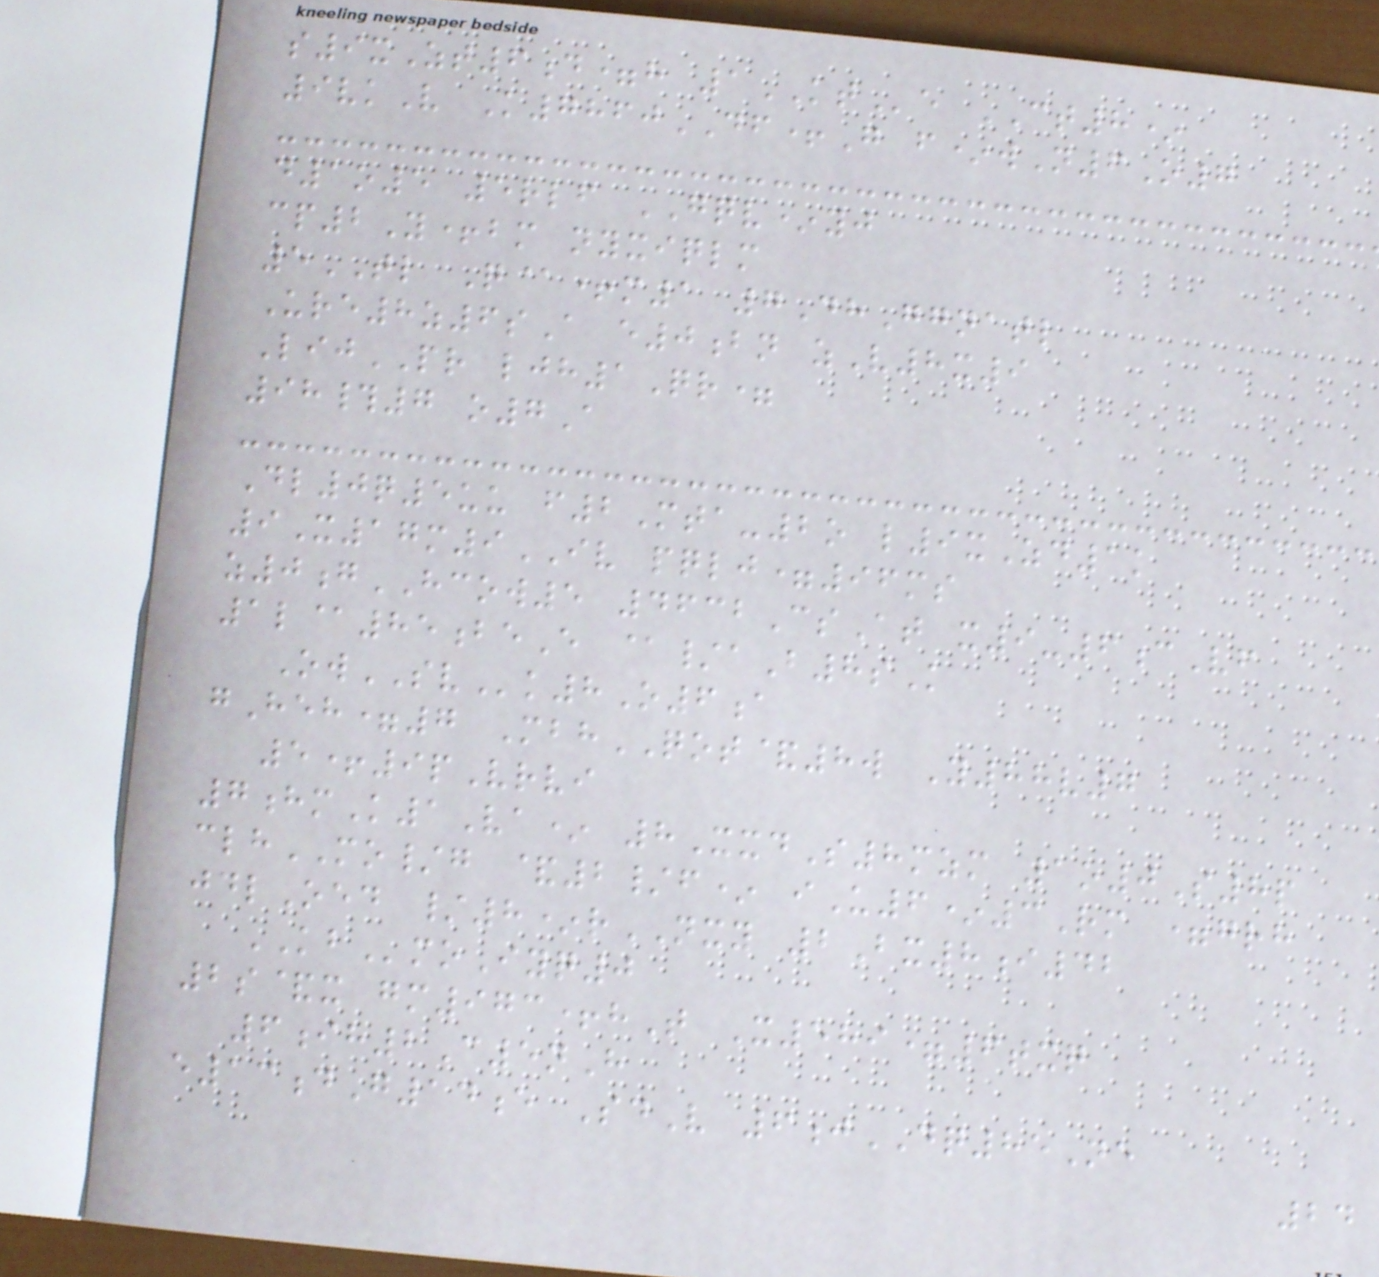s9xZt6d=h 1KTe CT8*
9vkV K7860DF+G f*wN6O7
d1o5 5rlf GQV*yj
cp2Y+bm nyxiqlm
5TL Q@+m1 7DhGgnatl
Ure8z6sA e0bn zV8x9
LijPR ljh1Qr=
98#7 o7A
Dl0q5uu f2Mta-2o l9xZd1k
9X17m9IV pqlj=96ms
z0gHCOW5 4632CsAt x9-6cVf
1l@85beE @/aB8sK
OwSVk8O6a
gHeh=7 MbhQOT&8w Y88v7
5+9pVrvi
7hmK1Va* 8XxdS8mzm 1o0S8p
clhMO/g &2/f* iU6*3Rm =grh
jdlOed /8*rNXY 2Bx8i42
KBmoIyq0
2s&x gm973+hT X589=6txq
6ih2C5nH
e13dG14e SdV 6jDQ85Ne
24
